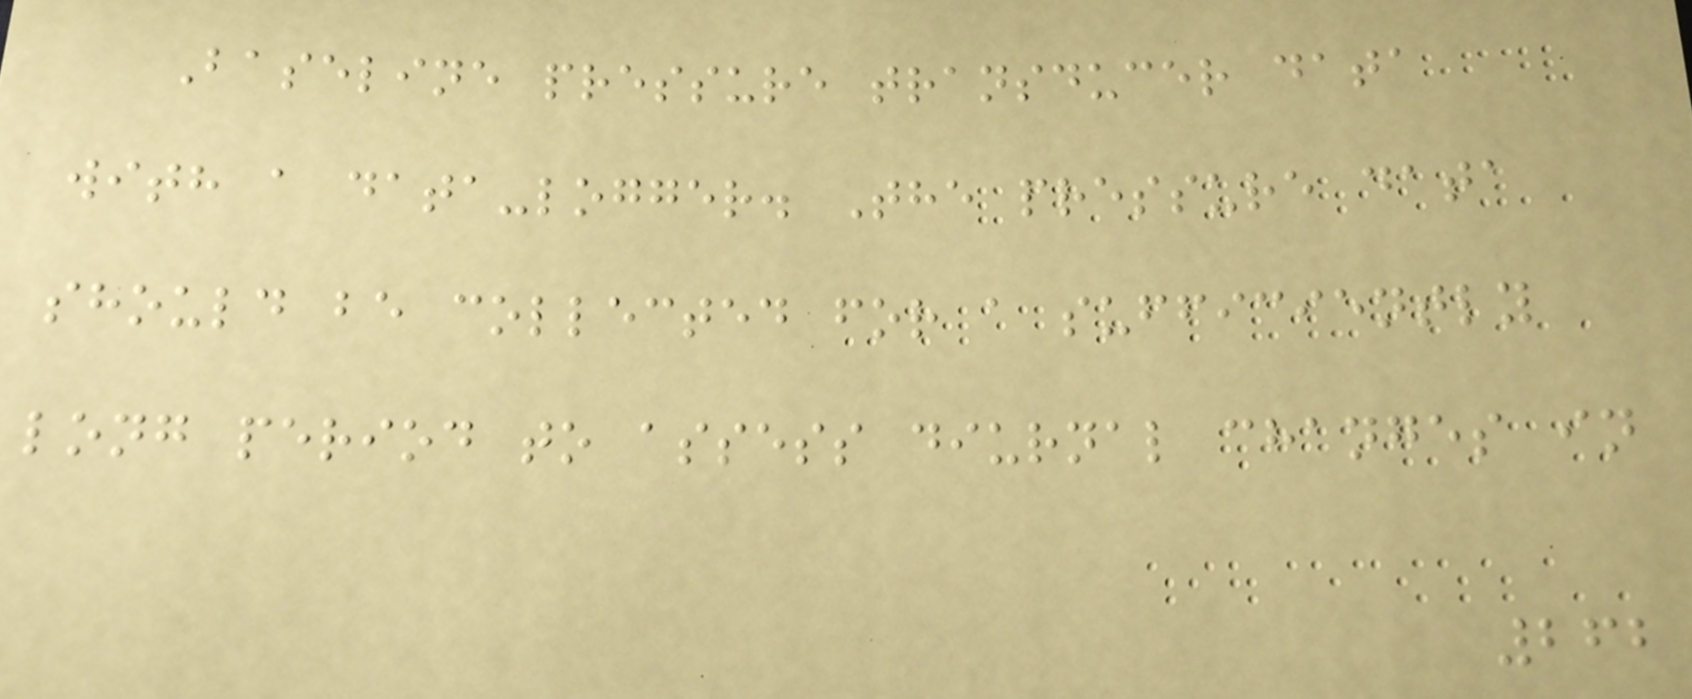Baseline pressure transducer data
with a data-logger. The pressure data
should be collected for a sufficiently
long period to assess diurnal changes in
262
